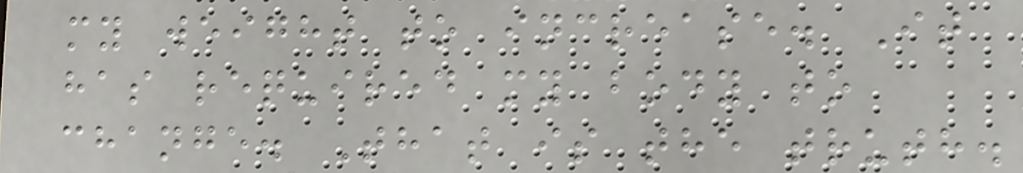my weight to increase. It
has required my body to
change. That is the truth.
